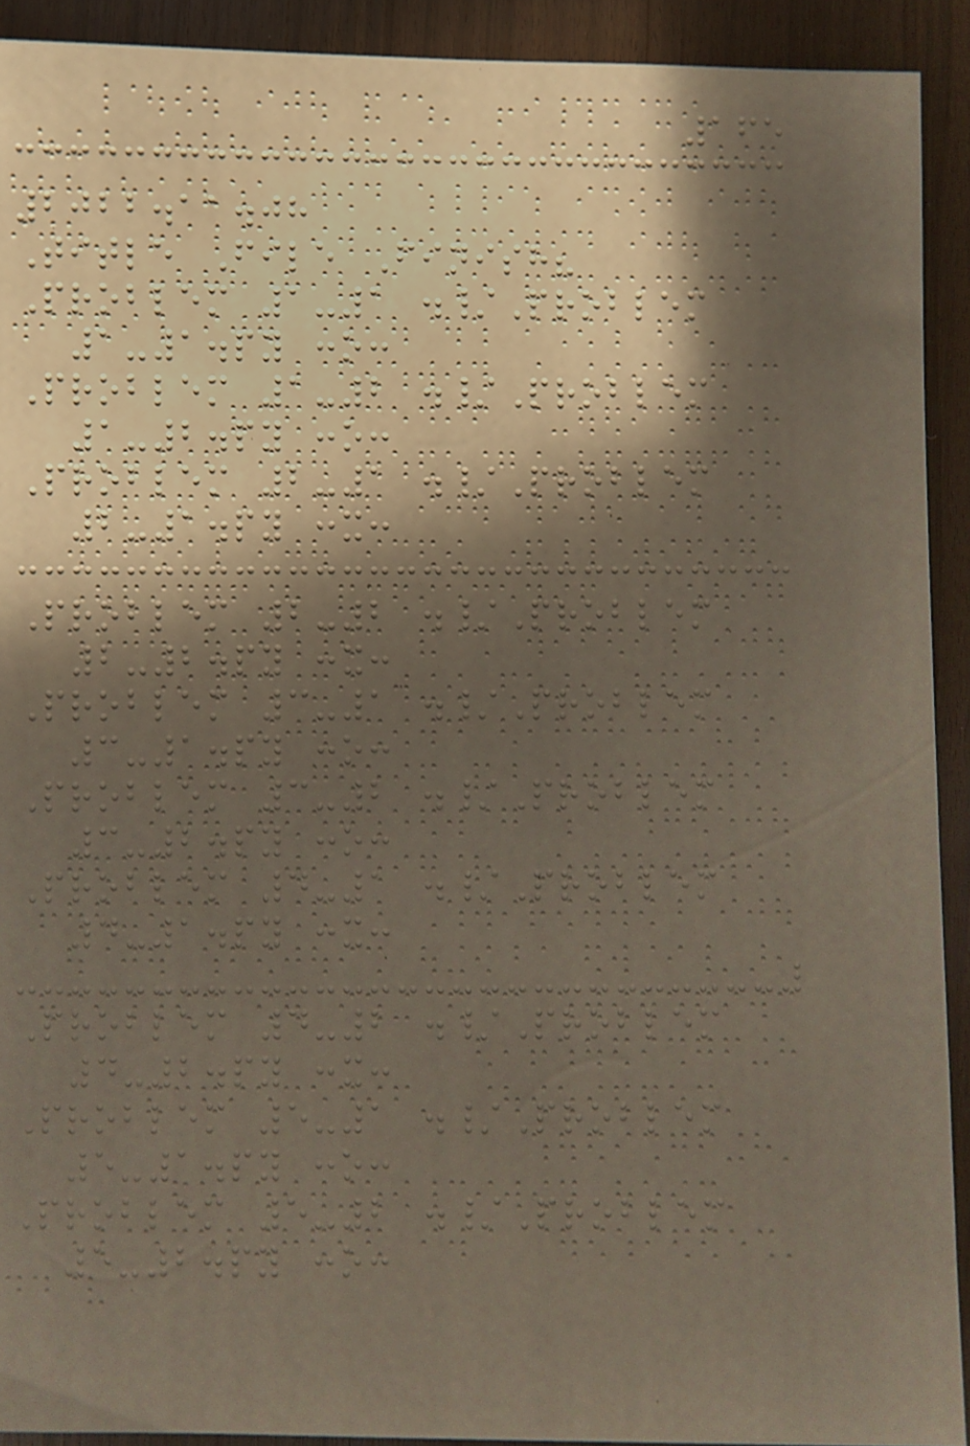165
2022.11.08
Title File Finish?
Problem 1-1 ./Problem
1-1.py :o:
Problem 1-2 ./Problem
1-2.py :o:
Problem 2-1 ./Problem
2-1.py :x:
Problem 2-2 ./Problem
2-2.py :x:
Problem 3-1 ./Problem
3-1.py :o:
Problem 3-2 ./Problem
3-2.py :o:
Problem 4-1 ./Problem
4-1.py :x:
Problem 4-2 ./Problem
4-2.py :x:
Problem 5-1 ./Problem
5-1.py :o:
Problem 5-2 ./Problem
5-2.py :o:
